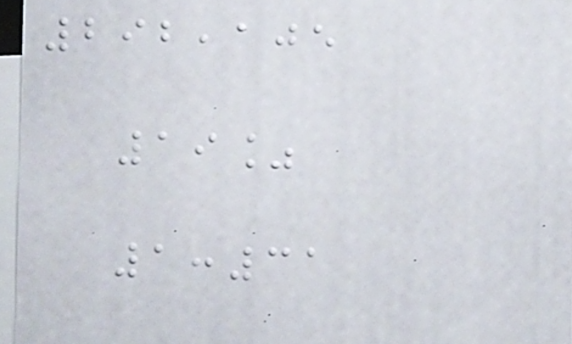292,105
19%
1:31
